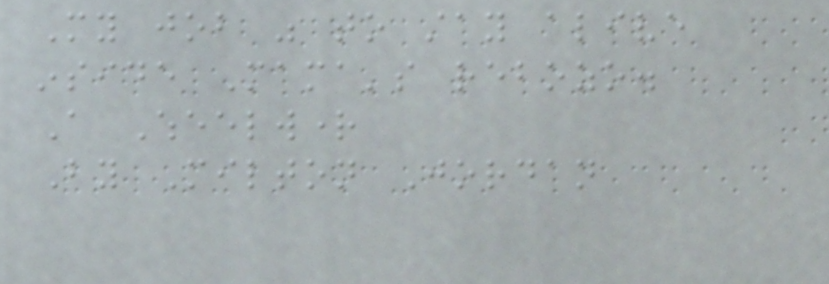My job was to stay alive
inside Mama's rebozo.
A Wheelwright
By Milton Jordan
